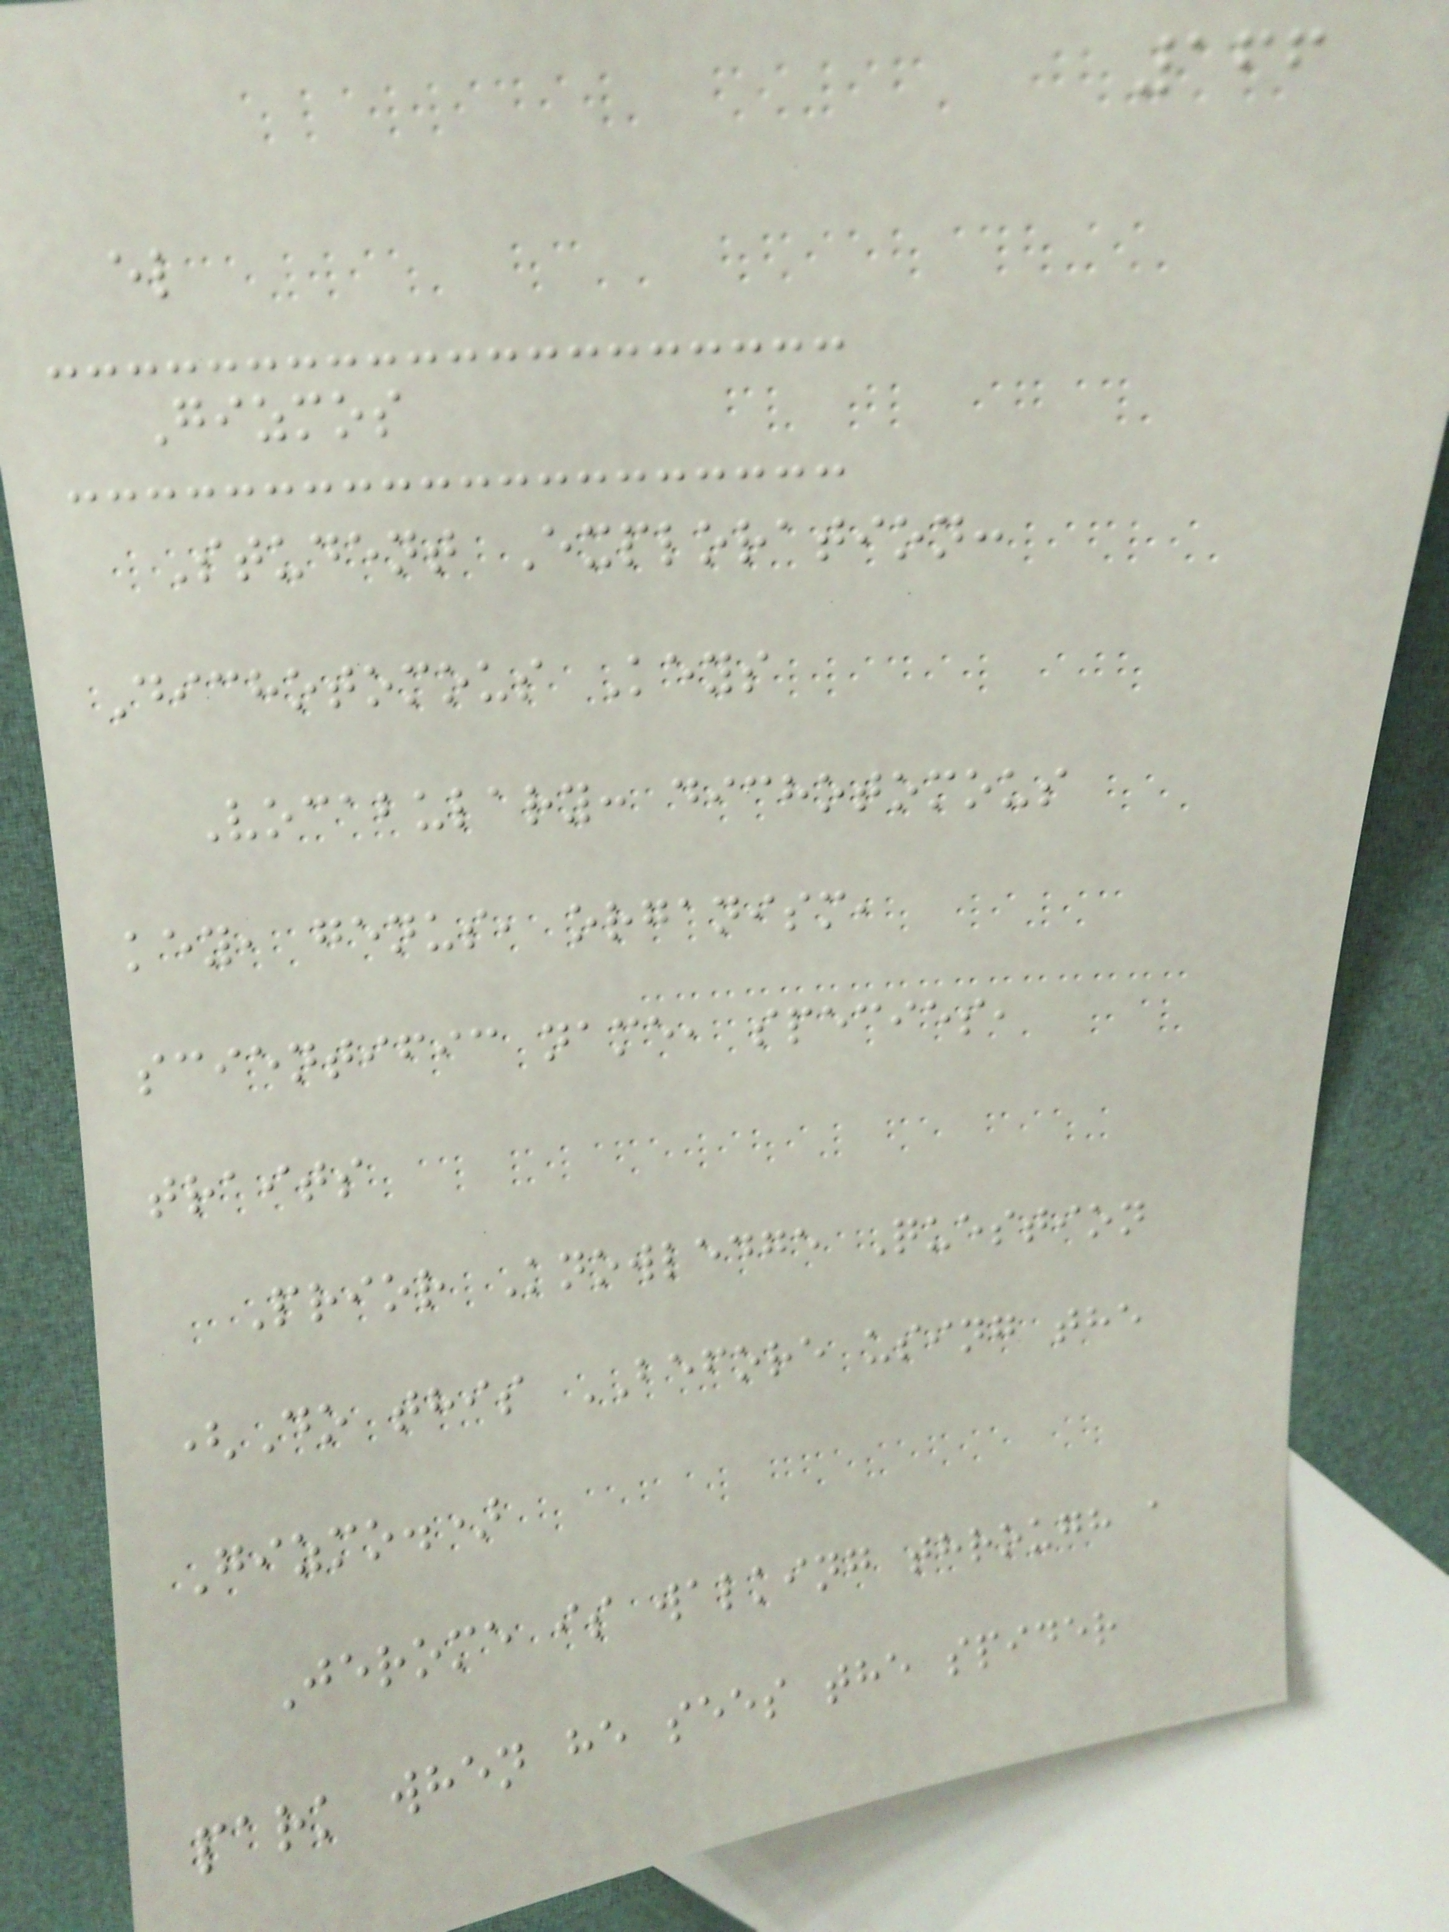166
el
Gizmos
Student Exploration:
Dichotomous Keys
Vocabulary: dichotomous
key, genus, organism,
scientific name, species,
traits
Prior Knowledge Question
(Do this BEFORE using the
Gizmo.)
Jerome is walking through a
park when he sees the spider
